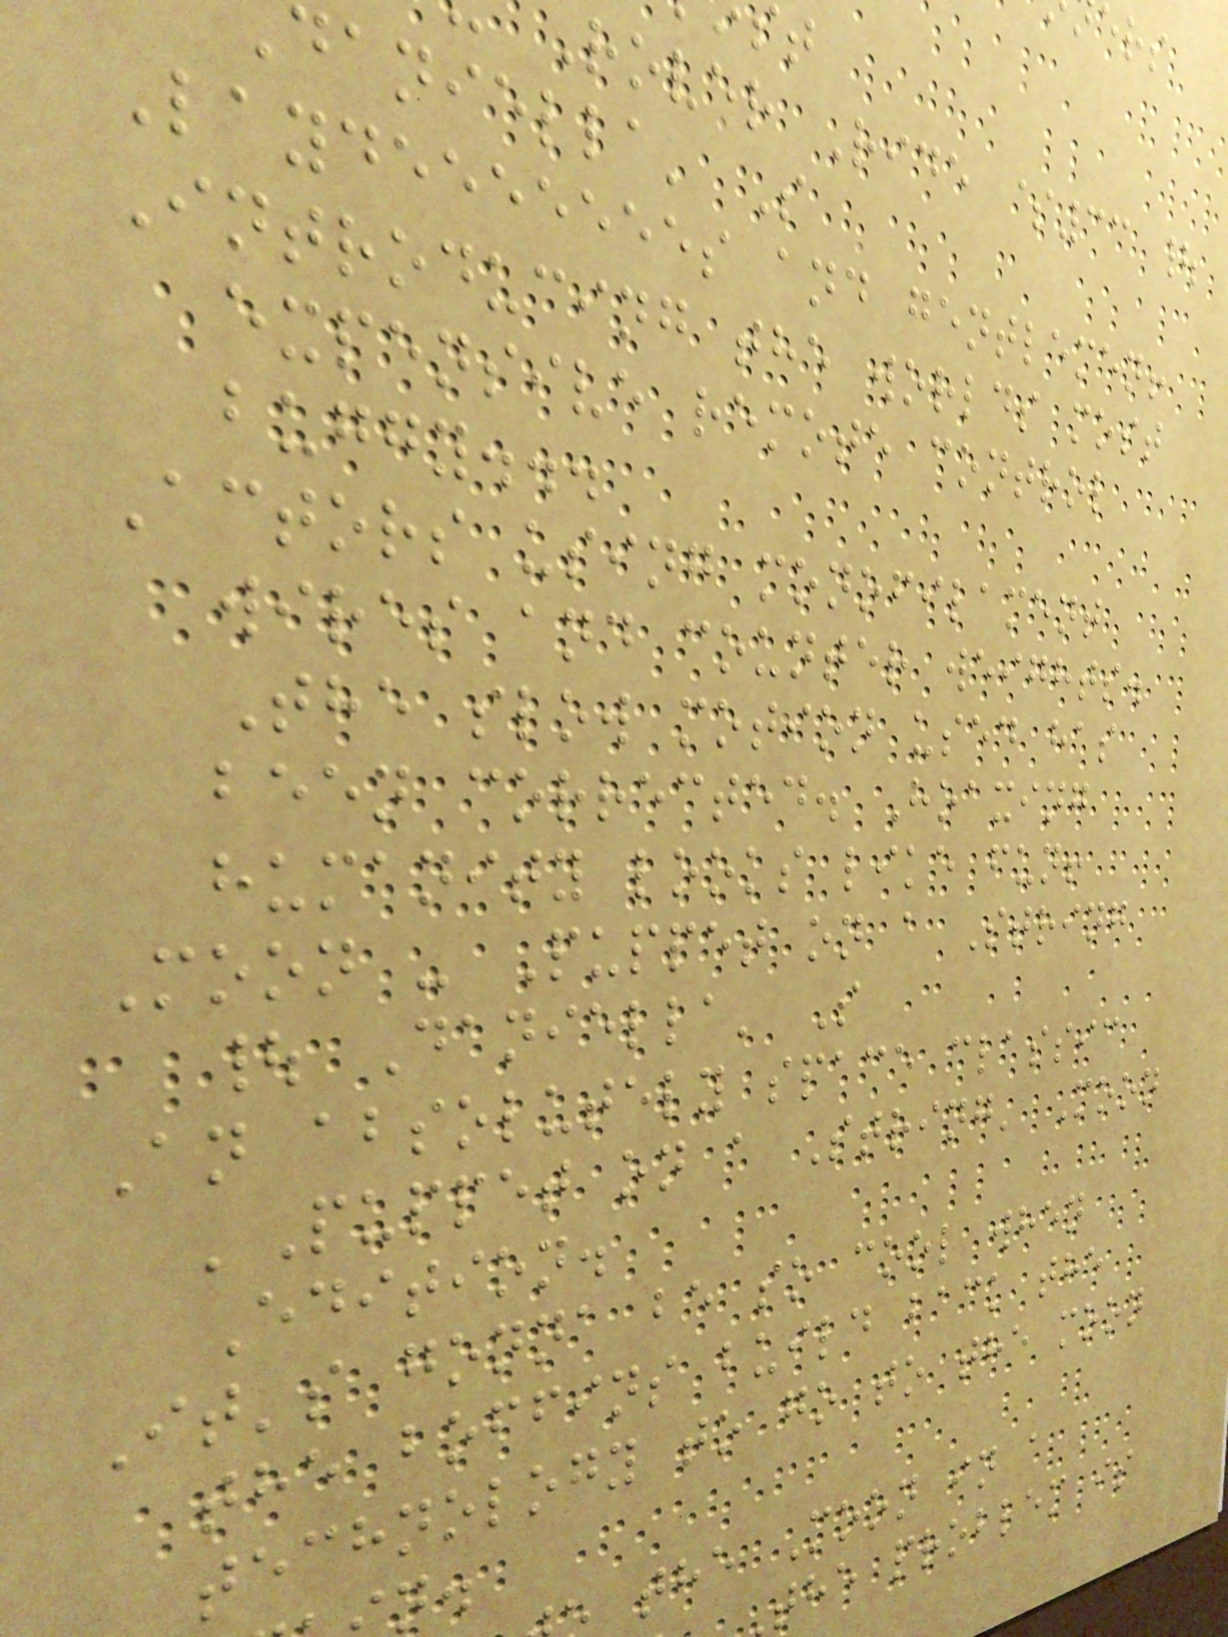rover Ride $33 |
daniella' S
Laydeeeeeees and gentlemen!
Introducing the worlds most
expensive remote control
buggy...
Actors using monofilament
wires and counter weights.
The slow motion used has
been corrected. Hoaxing
humanity looks like fun!
Moon - Puppet on a String
| Daniella' S
An absolutely space classic
'Puppet on a String' Moon
Edition.
It's gonna be so cool when
the boffins build back the
technology to go to the moon
the Moon in a
the problem is
